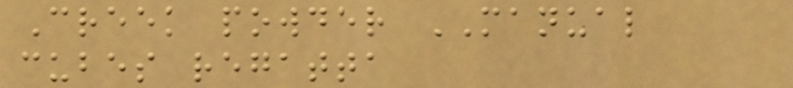Creek powder MANUAL
cubes regatta
